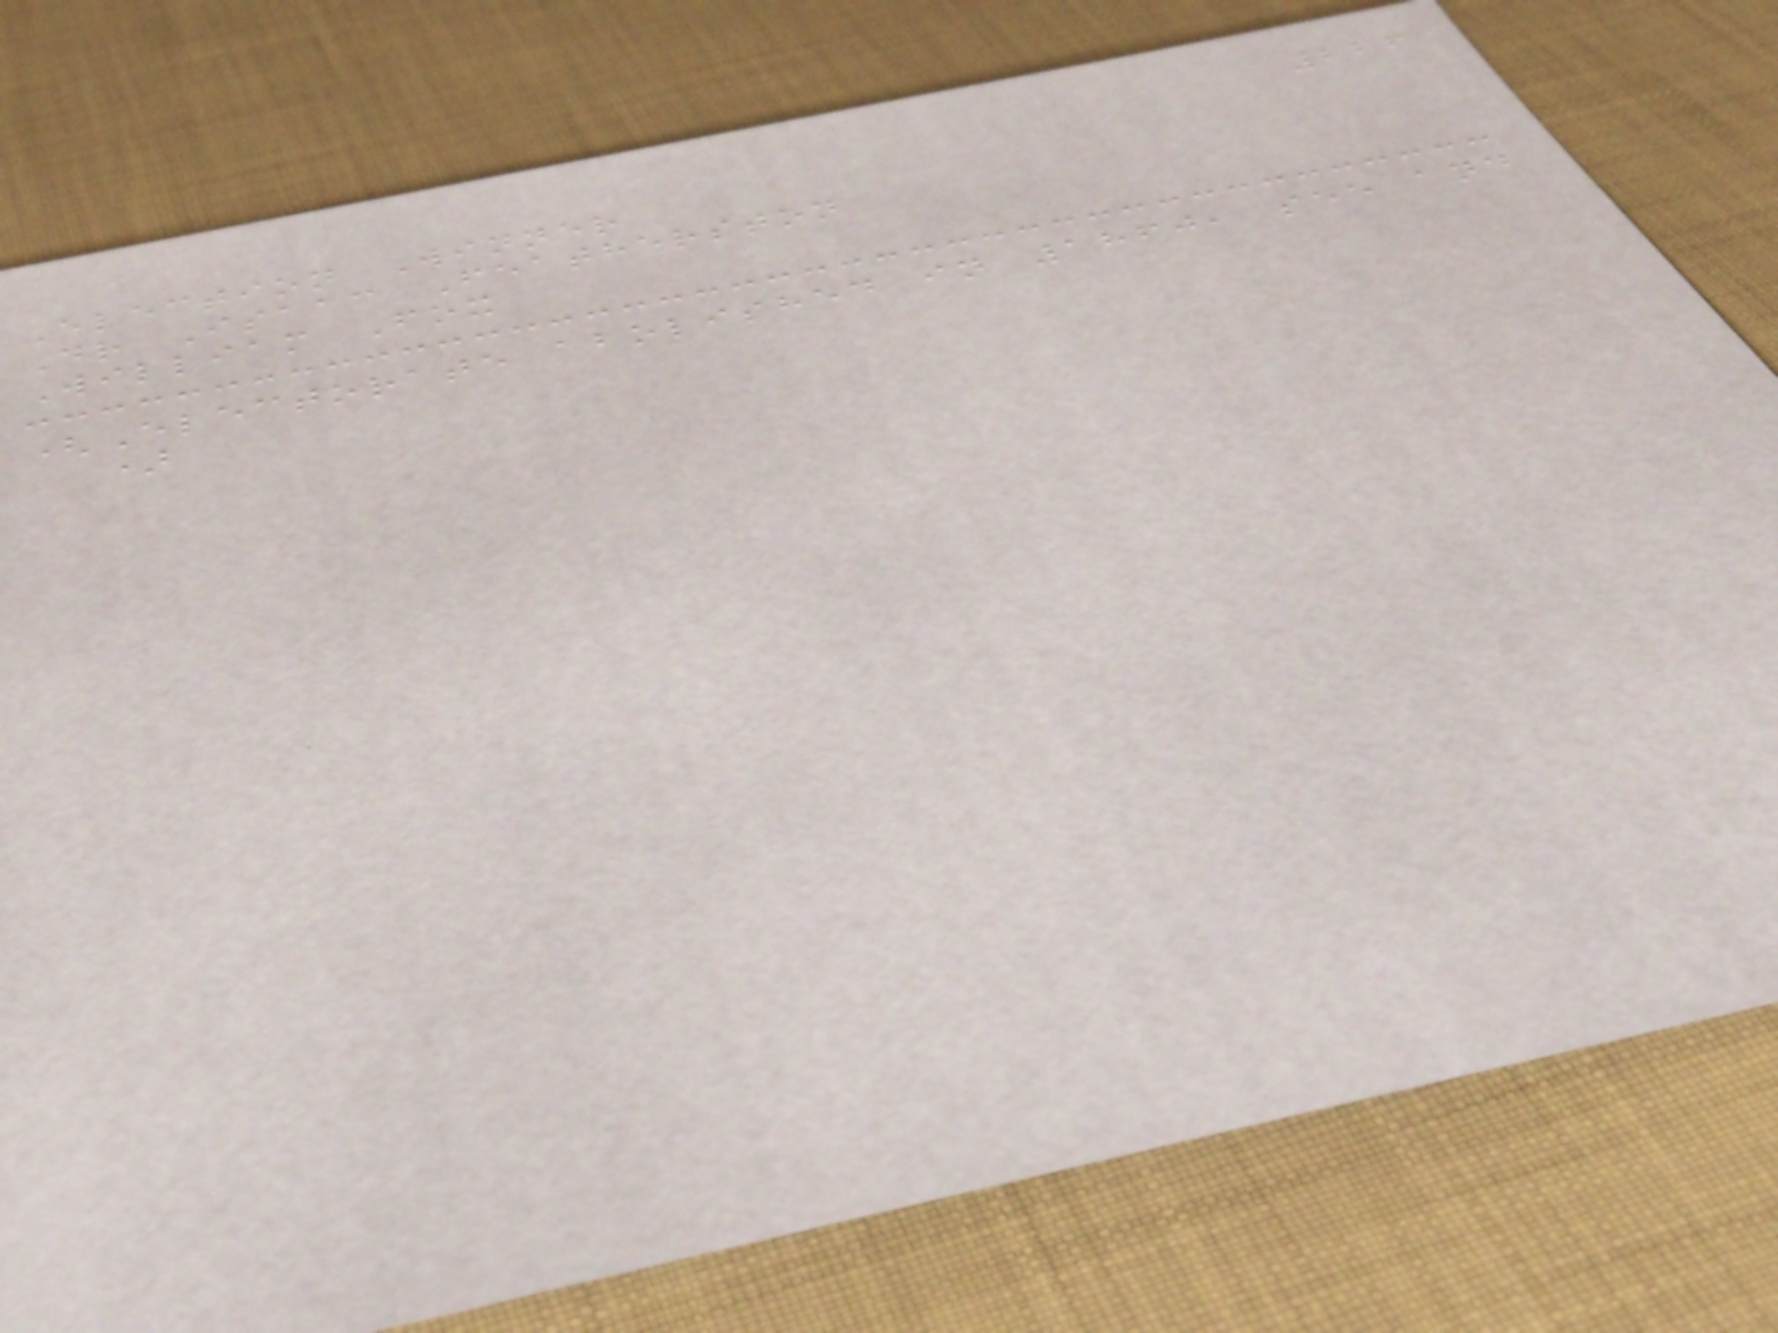226
Election Winner
Dr Isaac Featherston
William Fox
(Electorate abolished in 1860, see and
)
